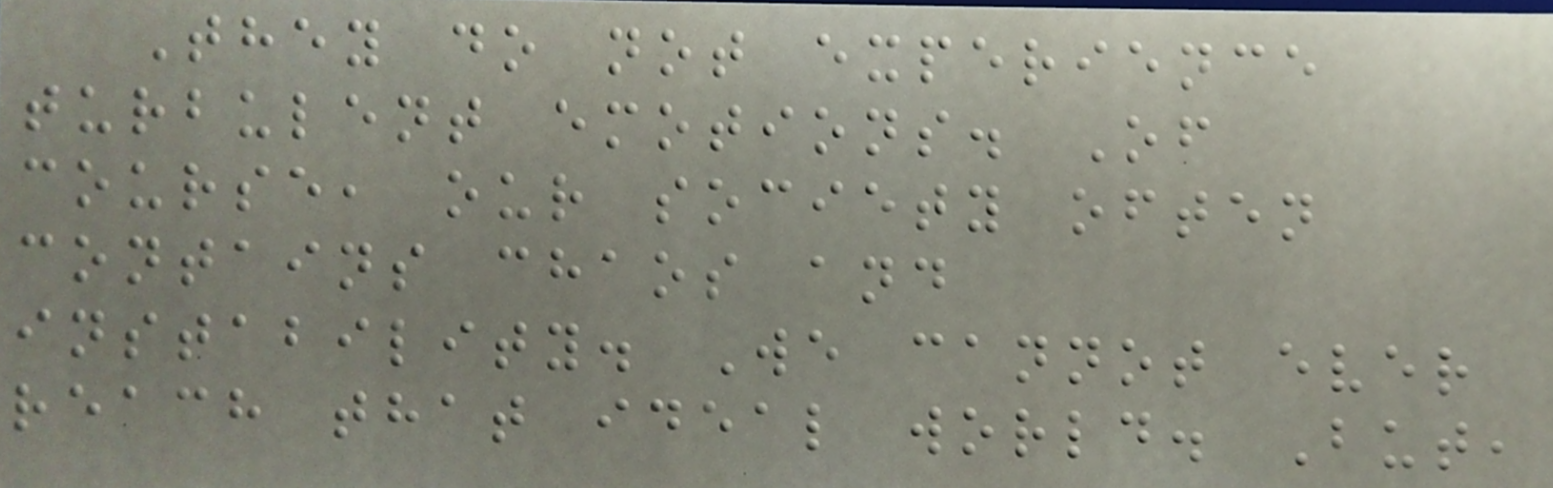They do not experience
turbulent emotions. Of
course, our society often
contains chaos and
instability. We cannot ever
reach that ideal world. But,
